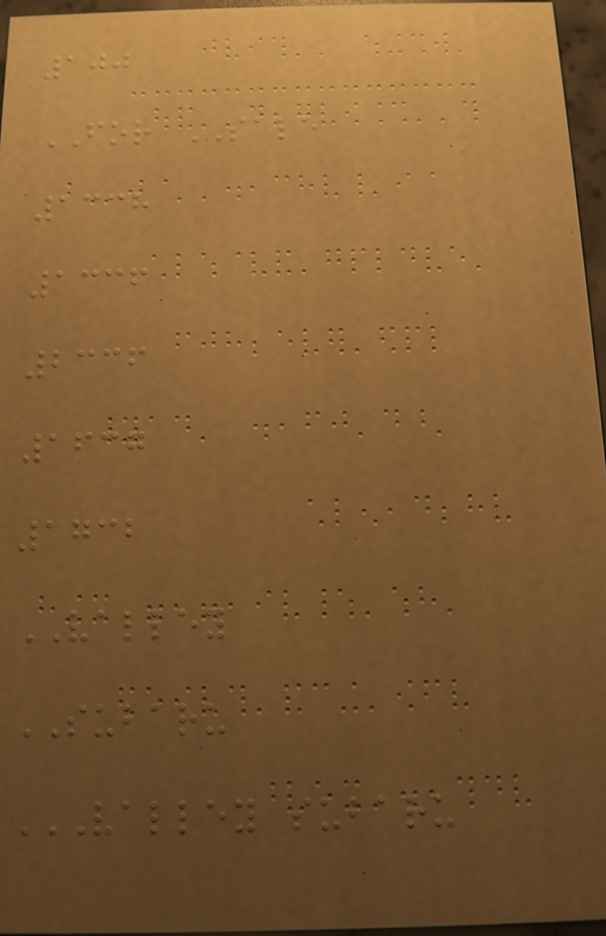100
FOR SALE
1338
1336
2336
1637
1732
VALLEY
SUBARU
VALLEY SUBARU
